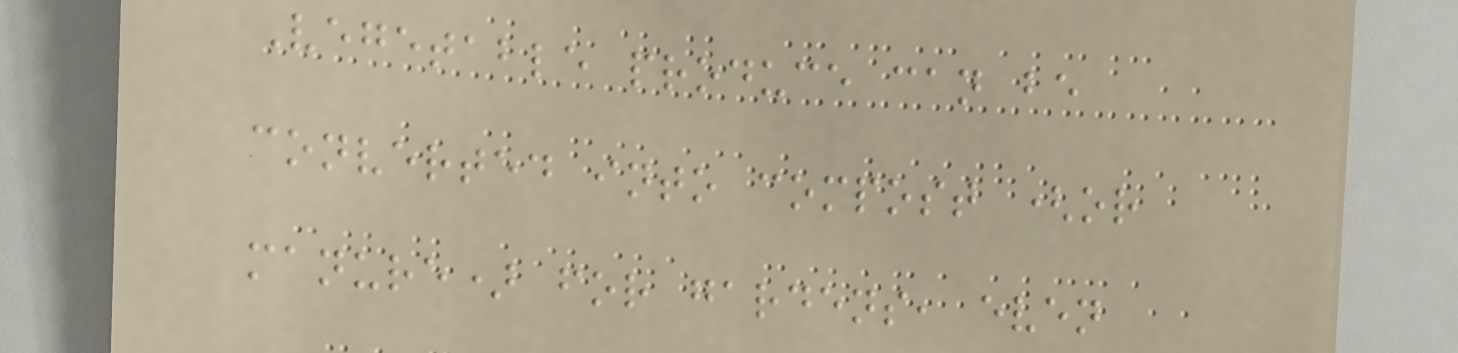Vegetable produce can be
converted into compost (or
manure) for gardens, even
